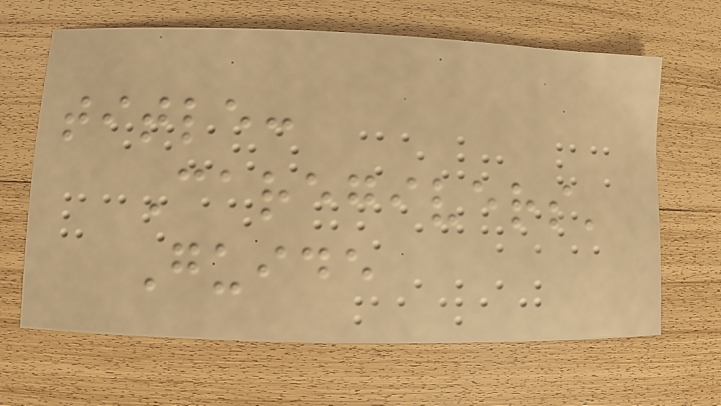title:
Caregivers'
Guide
